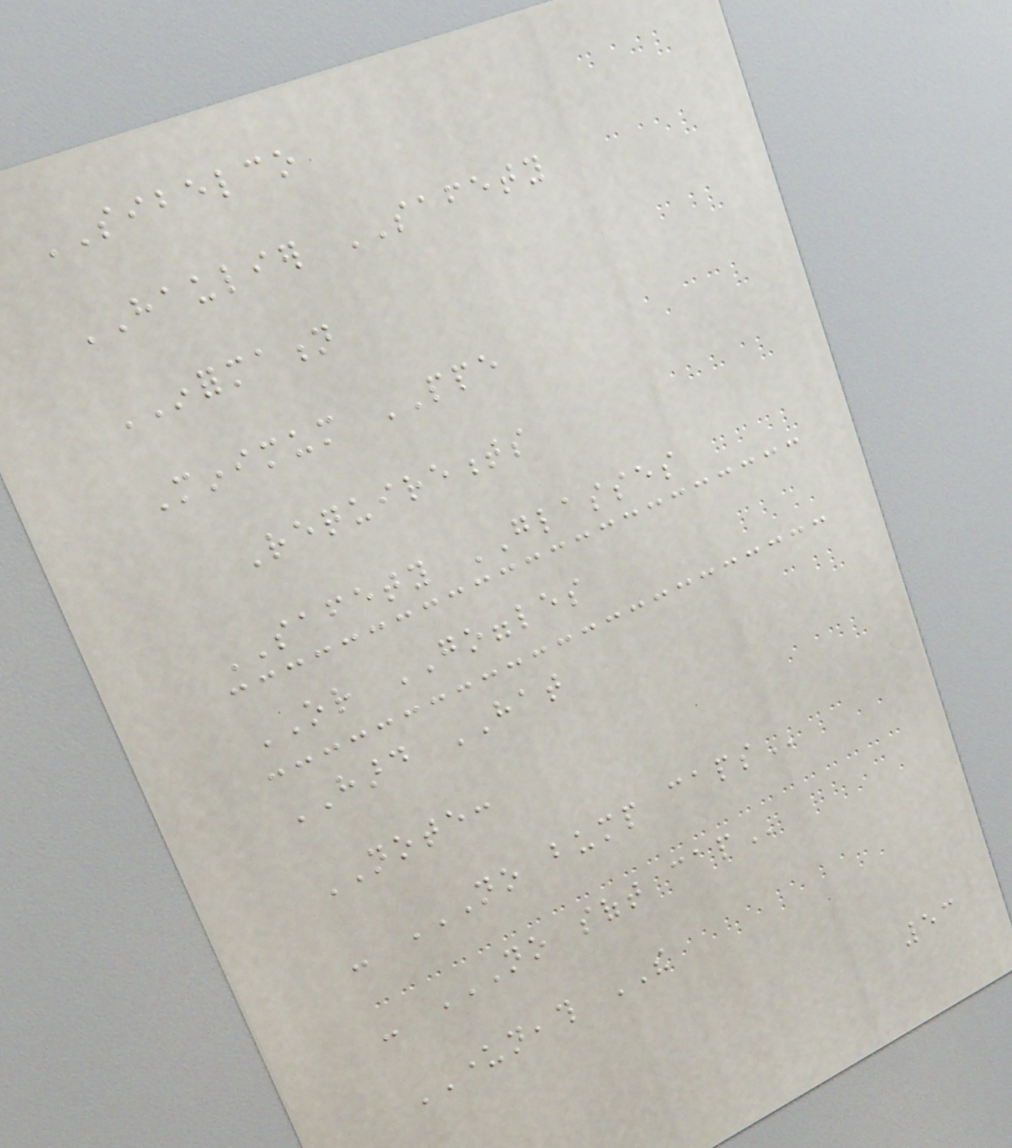SIBELCO
HAULIER SAFETY
INFORMATION
Minimum PPE
Requirements
SAFETY GLASSES
OR GOGGLES
HARD HAT
NOTE:
- NO BUMP CAPS
- NO SOFT CAP
UNDERNEATH THE
53
